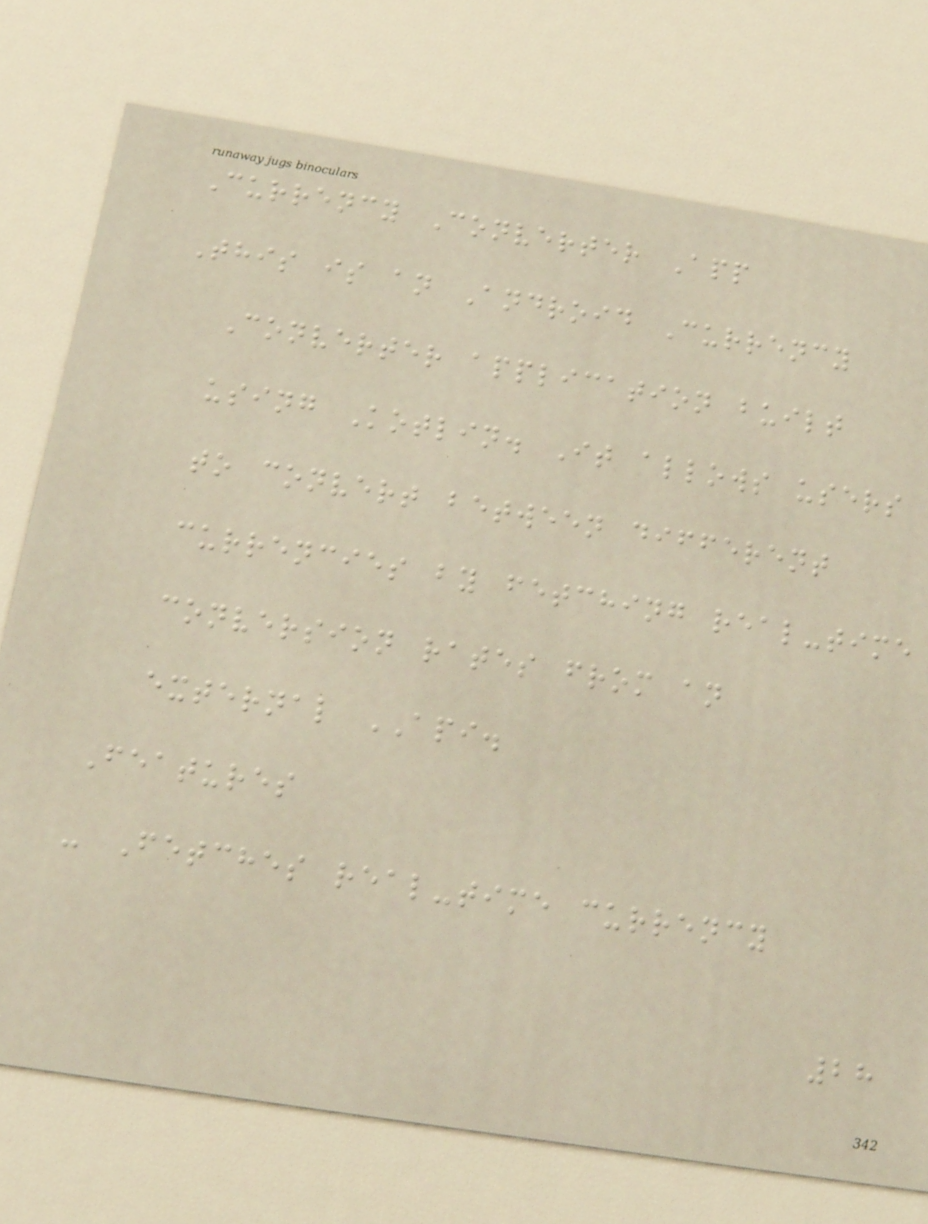Currency Converter App
This is an Android Currency
Converter application built
using Kotlin. It allows users
to convert between different
currencies by fetching real-time
conversion rates from an
external API.
Features
- Fetches real-time currency
28
